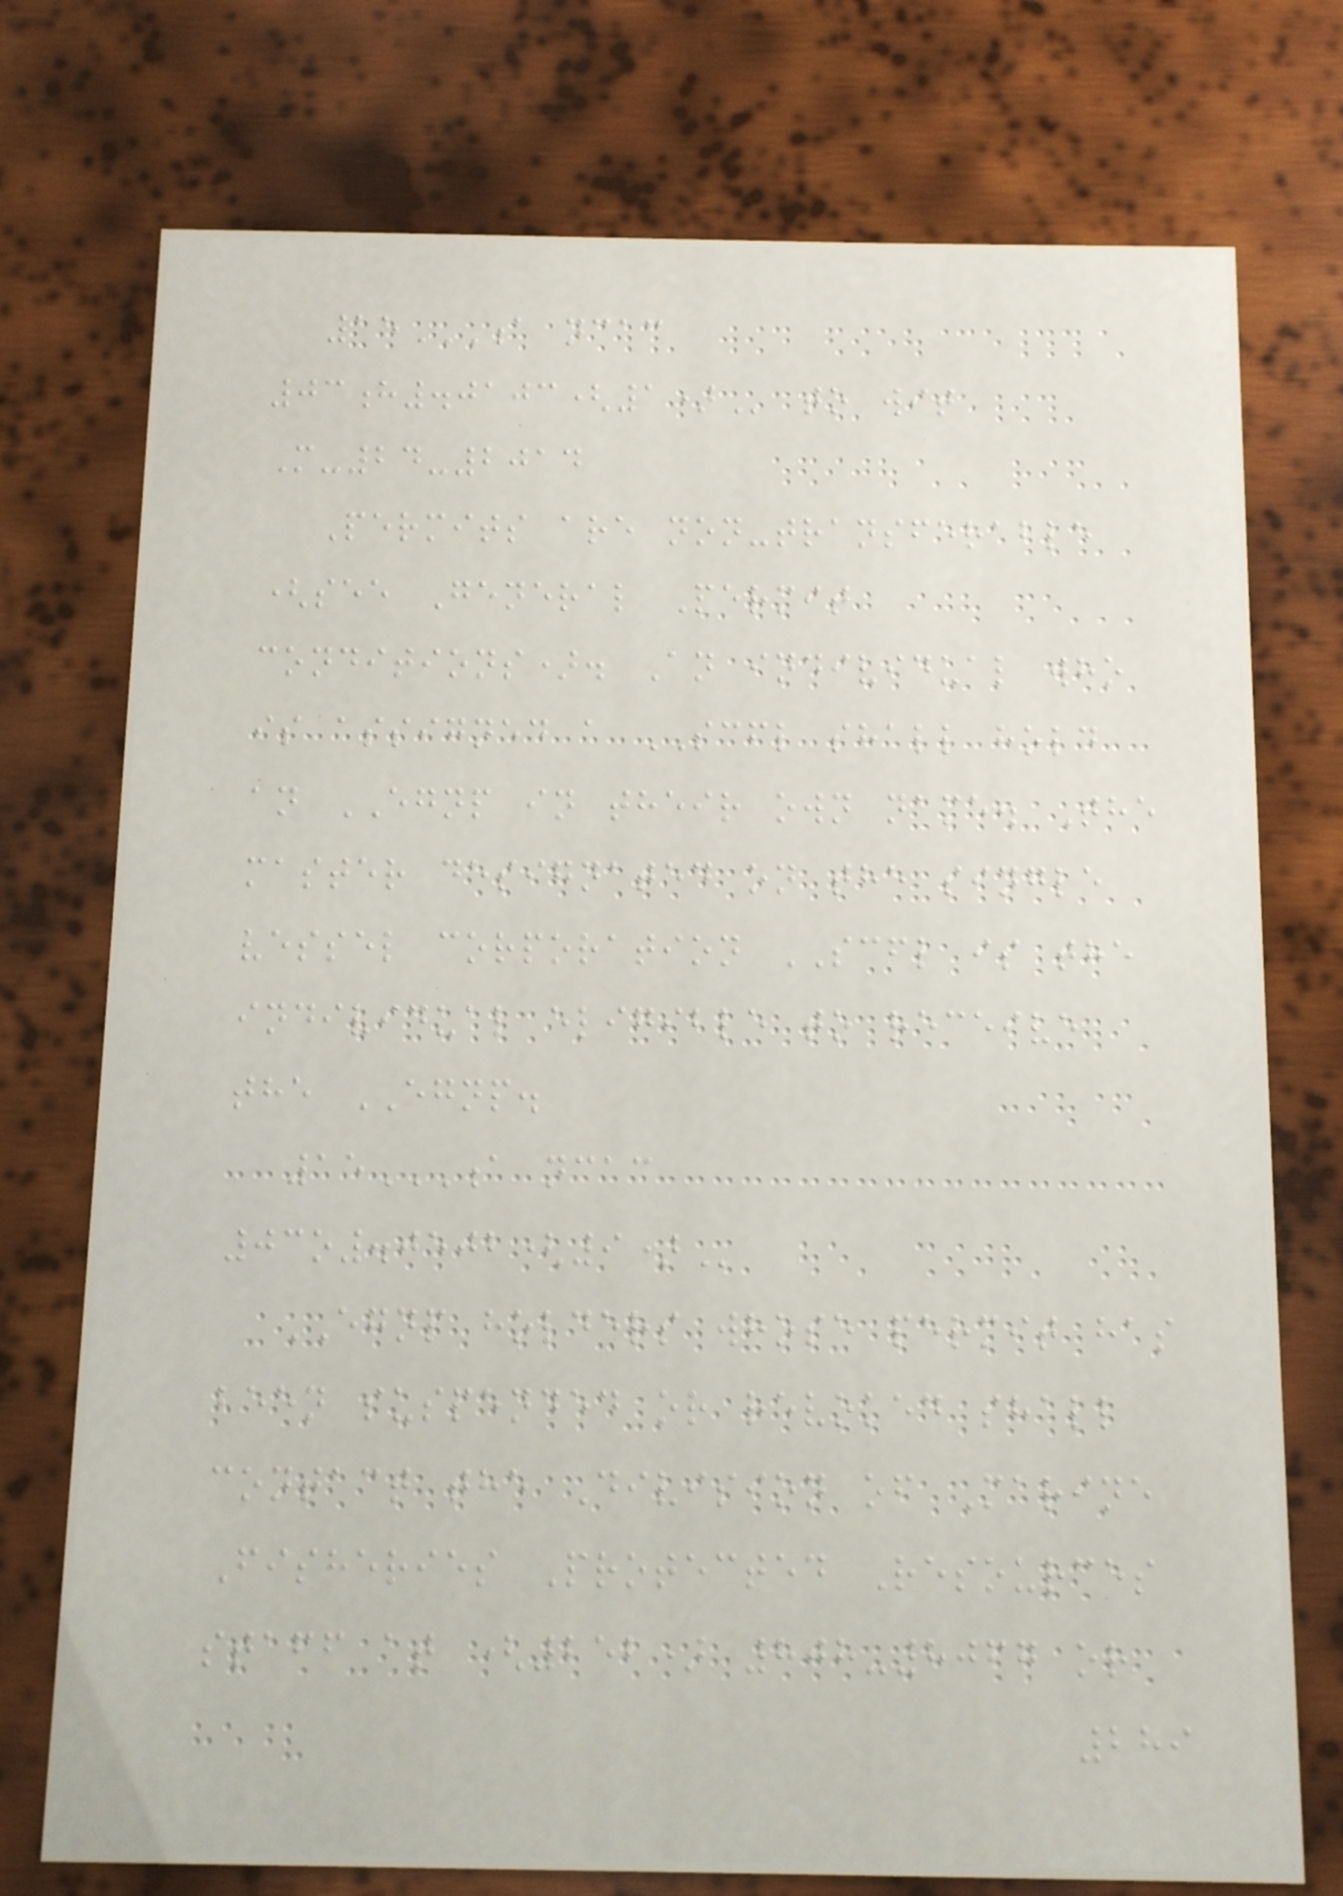15A NCAC
03H.0103(1) to wit
M-24-2014
Permits are non-transferable
(see General Permit
conditions). An individual who
is assigned a SCFL shall hold
an EGNP in their own name. The
master designated on the single
vessel corporation SCFL is the
individual eligible to receive
the EGNP.
15A NCAC
03O.0502(9)
EGNP holders whose permit has
been suspended or revoked shall
contact the Division of Marine
Fisheries Protected Resources
staff at (252) 808-8067 or
289
